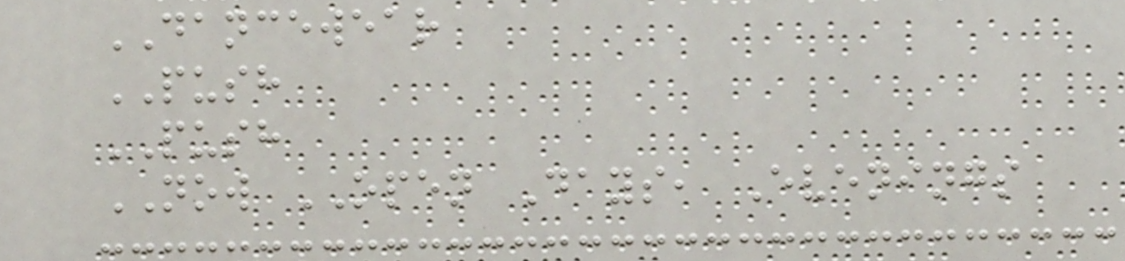DANCEWEAR
PUSH
PUSH
NOW OPEN Days, Evenings
